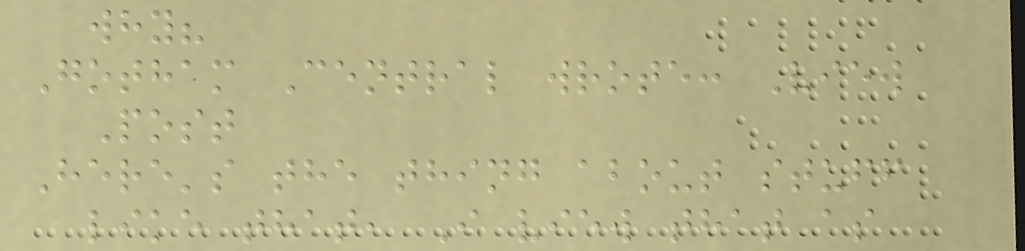why?
Gotham Central wrote: View
Post
Here's the thing about stuff
like that, I view that as
